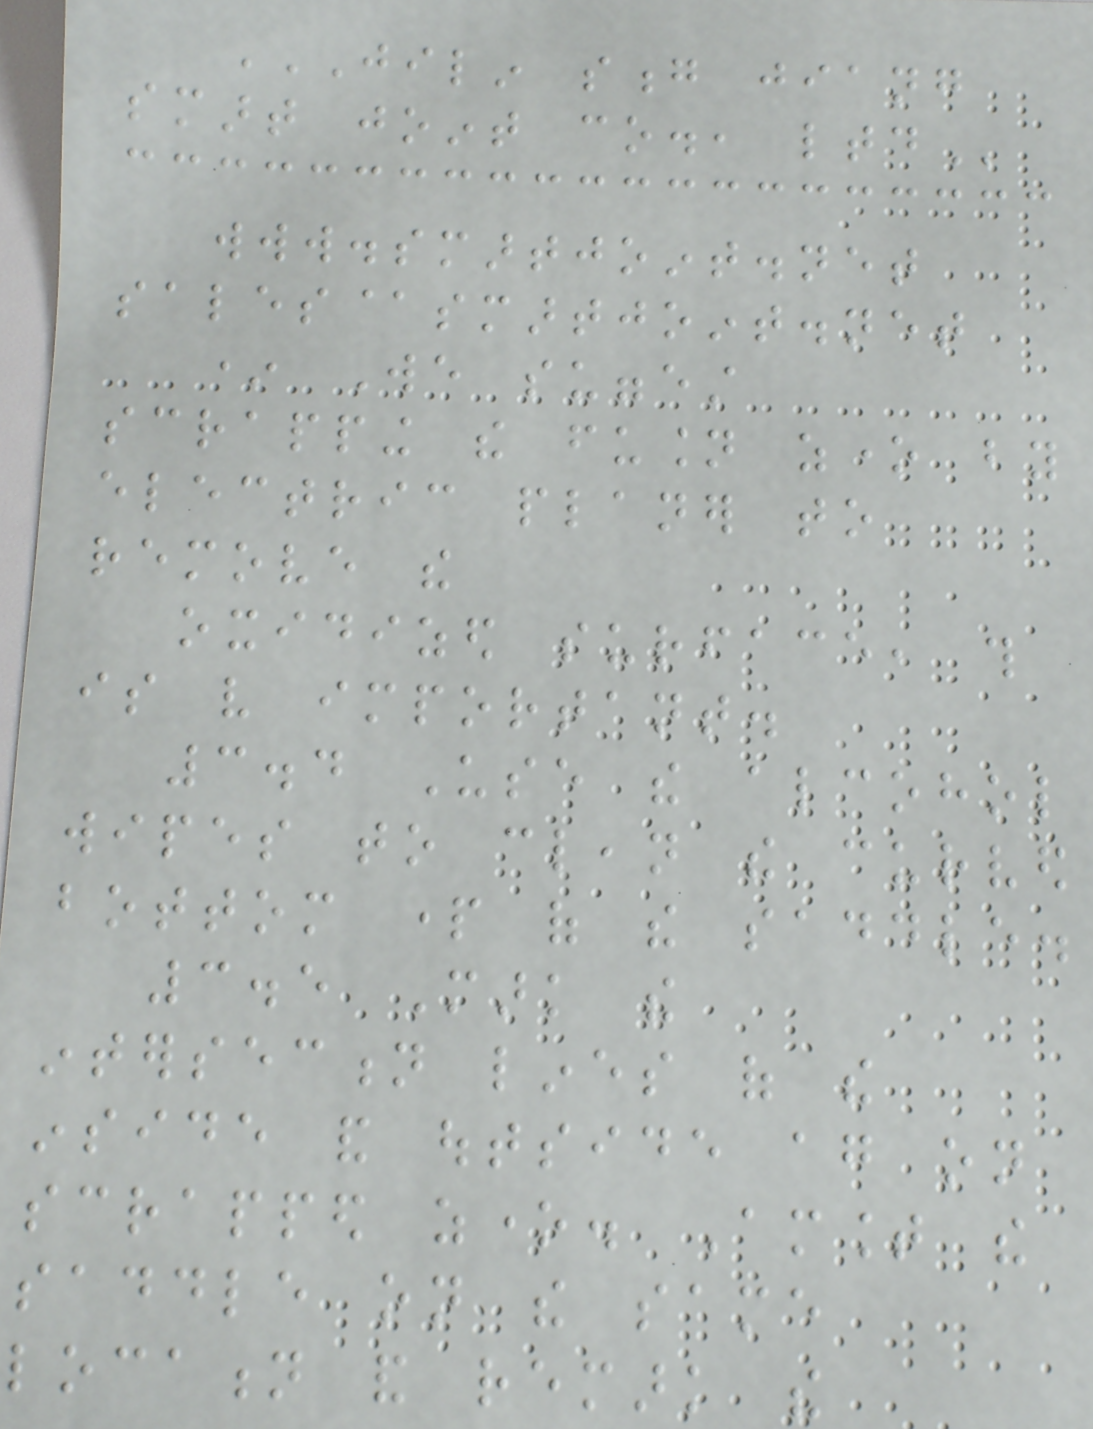JILIN SONG JIANG
SMART JOINT CO., LTD
www.smartjoint.net
sales@smartjoint.net
* We suggest
scrapping the fusion zone by
electric planer to
remove the
oxidized surface, this
is very important.
3.4 Use the alcohol
wipes to clean the curved
bottom part of the saddle.
3.5 Mark the
intersection lines of the
inside and outside again on
scrapped zone. Amount the
saddle on the same
location and remark the
